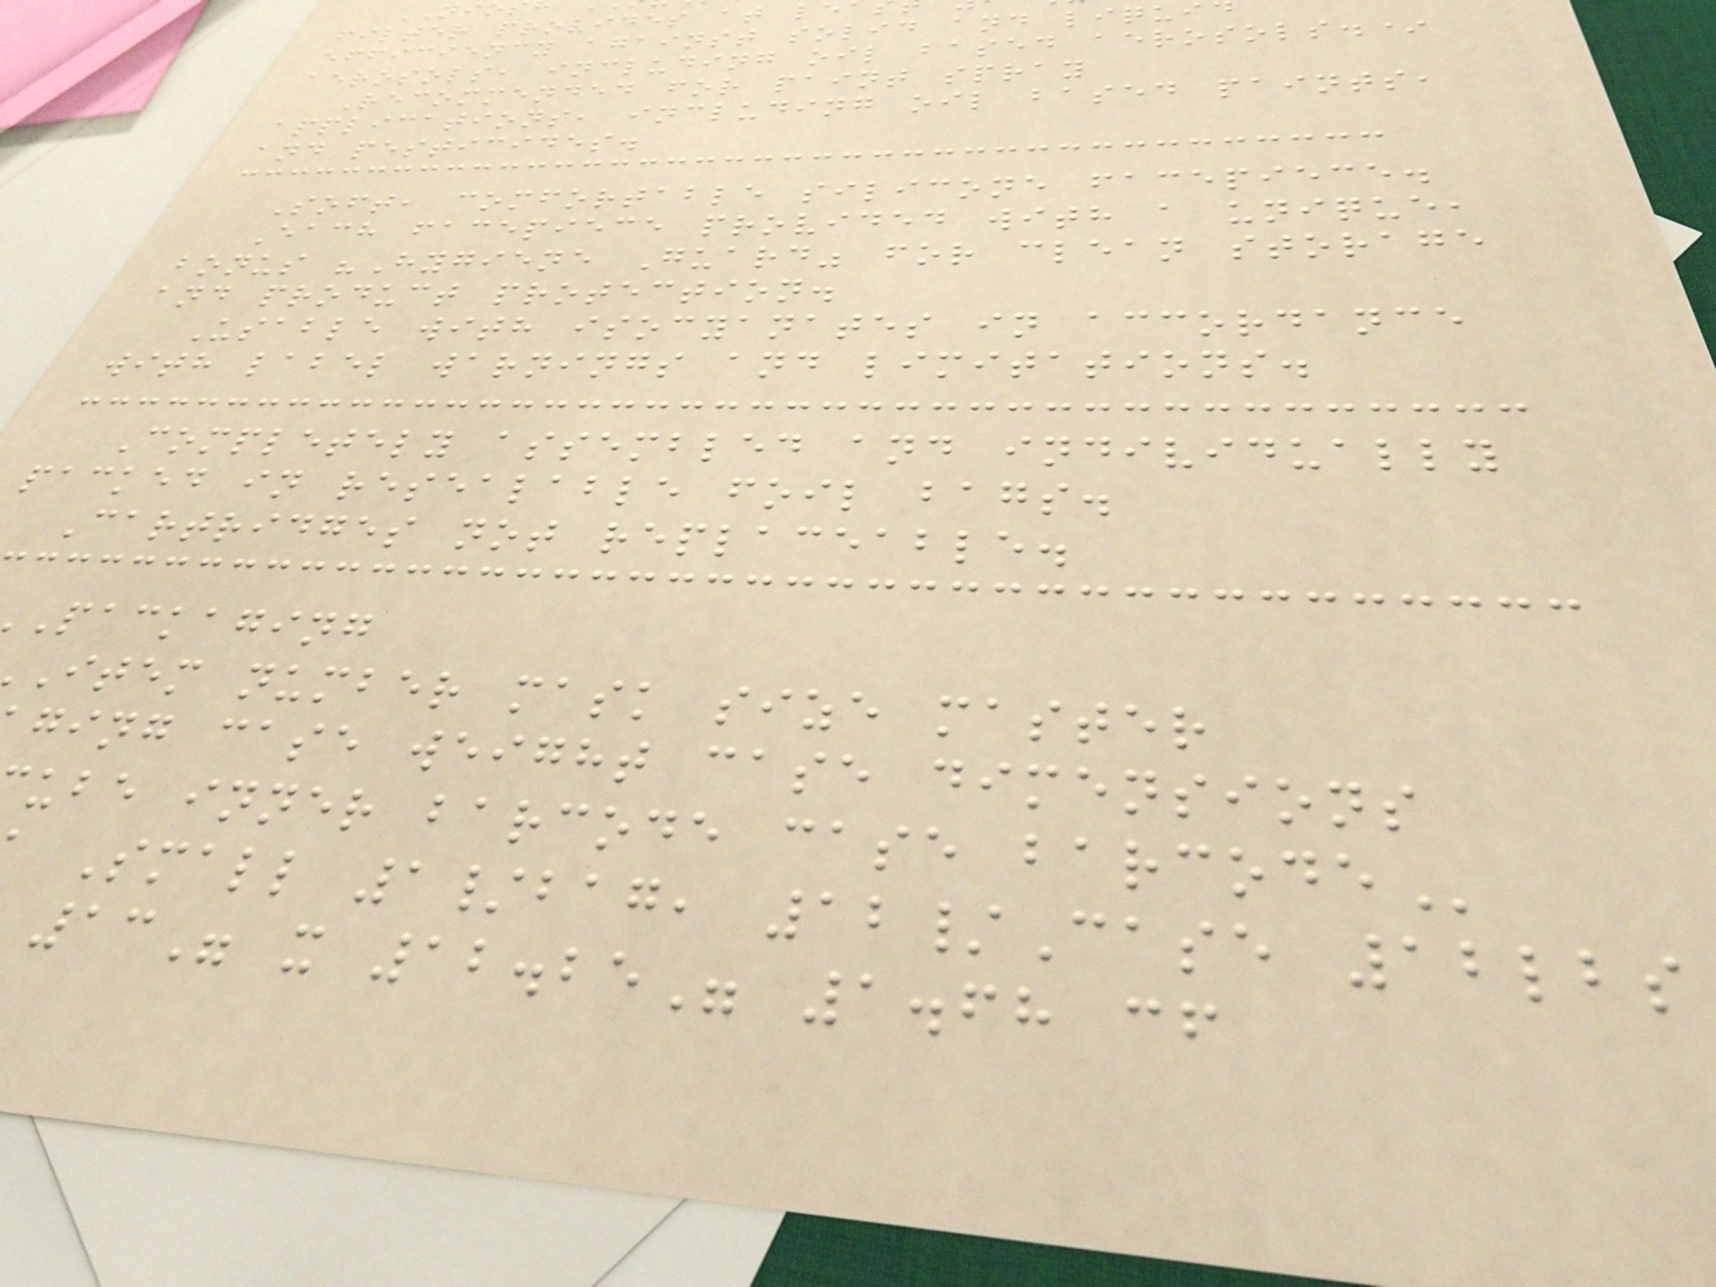filter provides at l
efficiency against solid and liqui
aerosols, including oil based aerosols.*
Recommended for paint spray
applications, including oil based paints,
and pesticides.
Soft, comfortable silicone facepiece.
Each facepiece provided with a unique,
bonus "Hygiene Guard" for clean storage
and product protection.
Usable with isocyanates in accordance
with label warnings and limitations.
Completely assembled and individually
packed in resealable foil bags.
Cartridges not replaceable.
packaging
item number mask size master
ging case weight case dimensions
ube inner barcode case
Small 1/bag, 12/Case 12lbs
13" x 12.25" 1.68 cf
